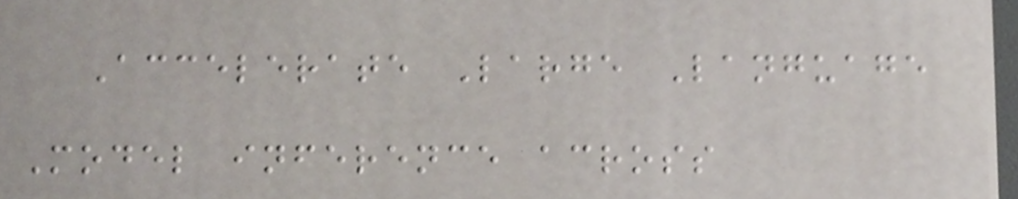Accelerate Large Language
Model inference across
